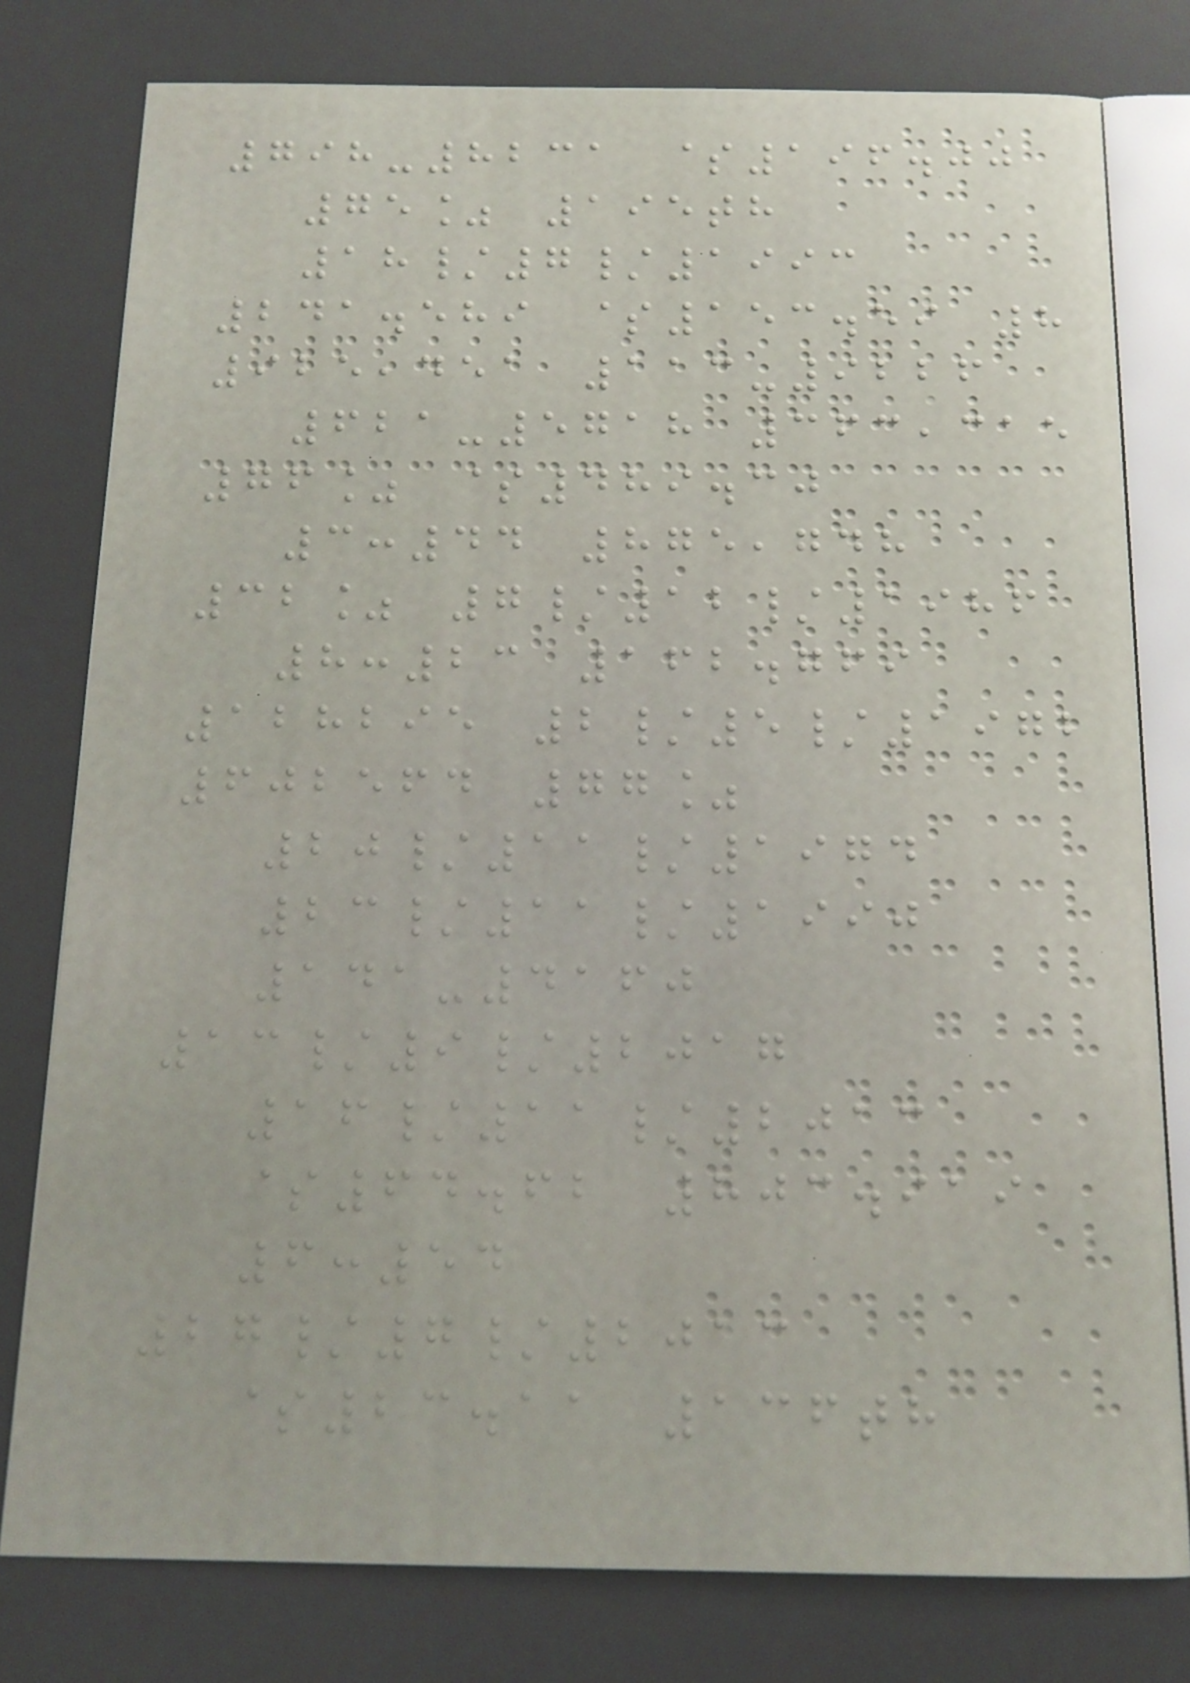798-8231 $196.00
75% 195th
18/7/1993
241.589 $153.59 8
925,451 113-9226
621-5718 363,315
76% $489.30
3:44 875,748
32% 7/12/1986
8:23 162.769
128295 2/5/1972
602564 77%
20/11/1974
23/11/1990
141-4160
13/9/2017
16/11/2013
$64.62 803.919
6:54
27/7/2013
$23.11 136th
